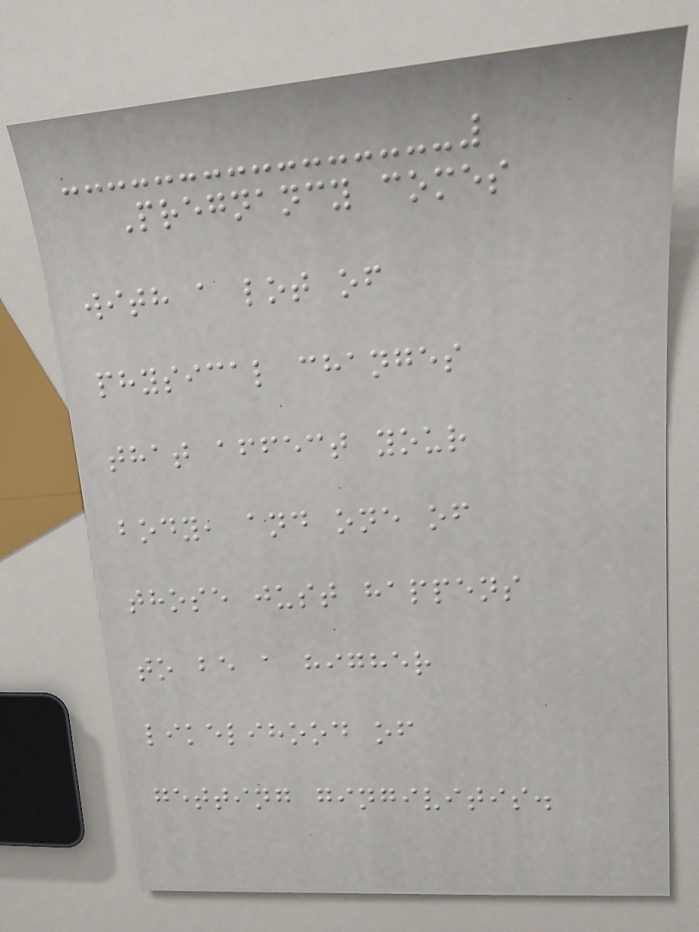Pregnancy comes
with a lot of
physical changes
that affect your
body, and one of
those just happens
to be a higher
likelihood of
getting gingivitis.
